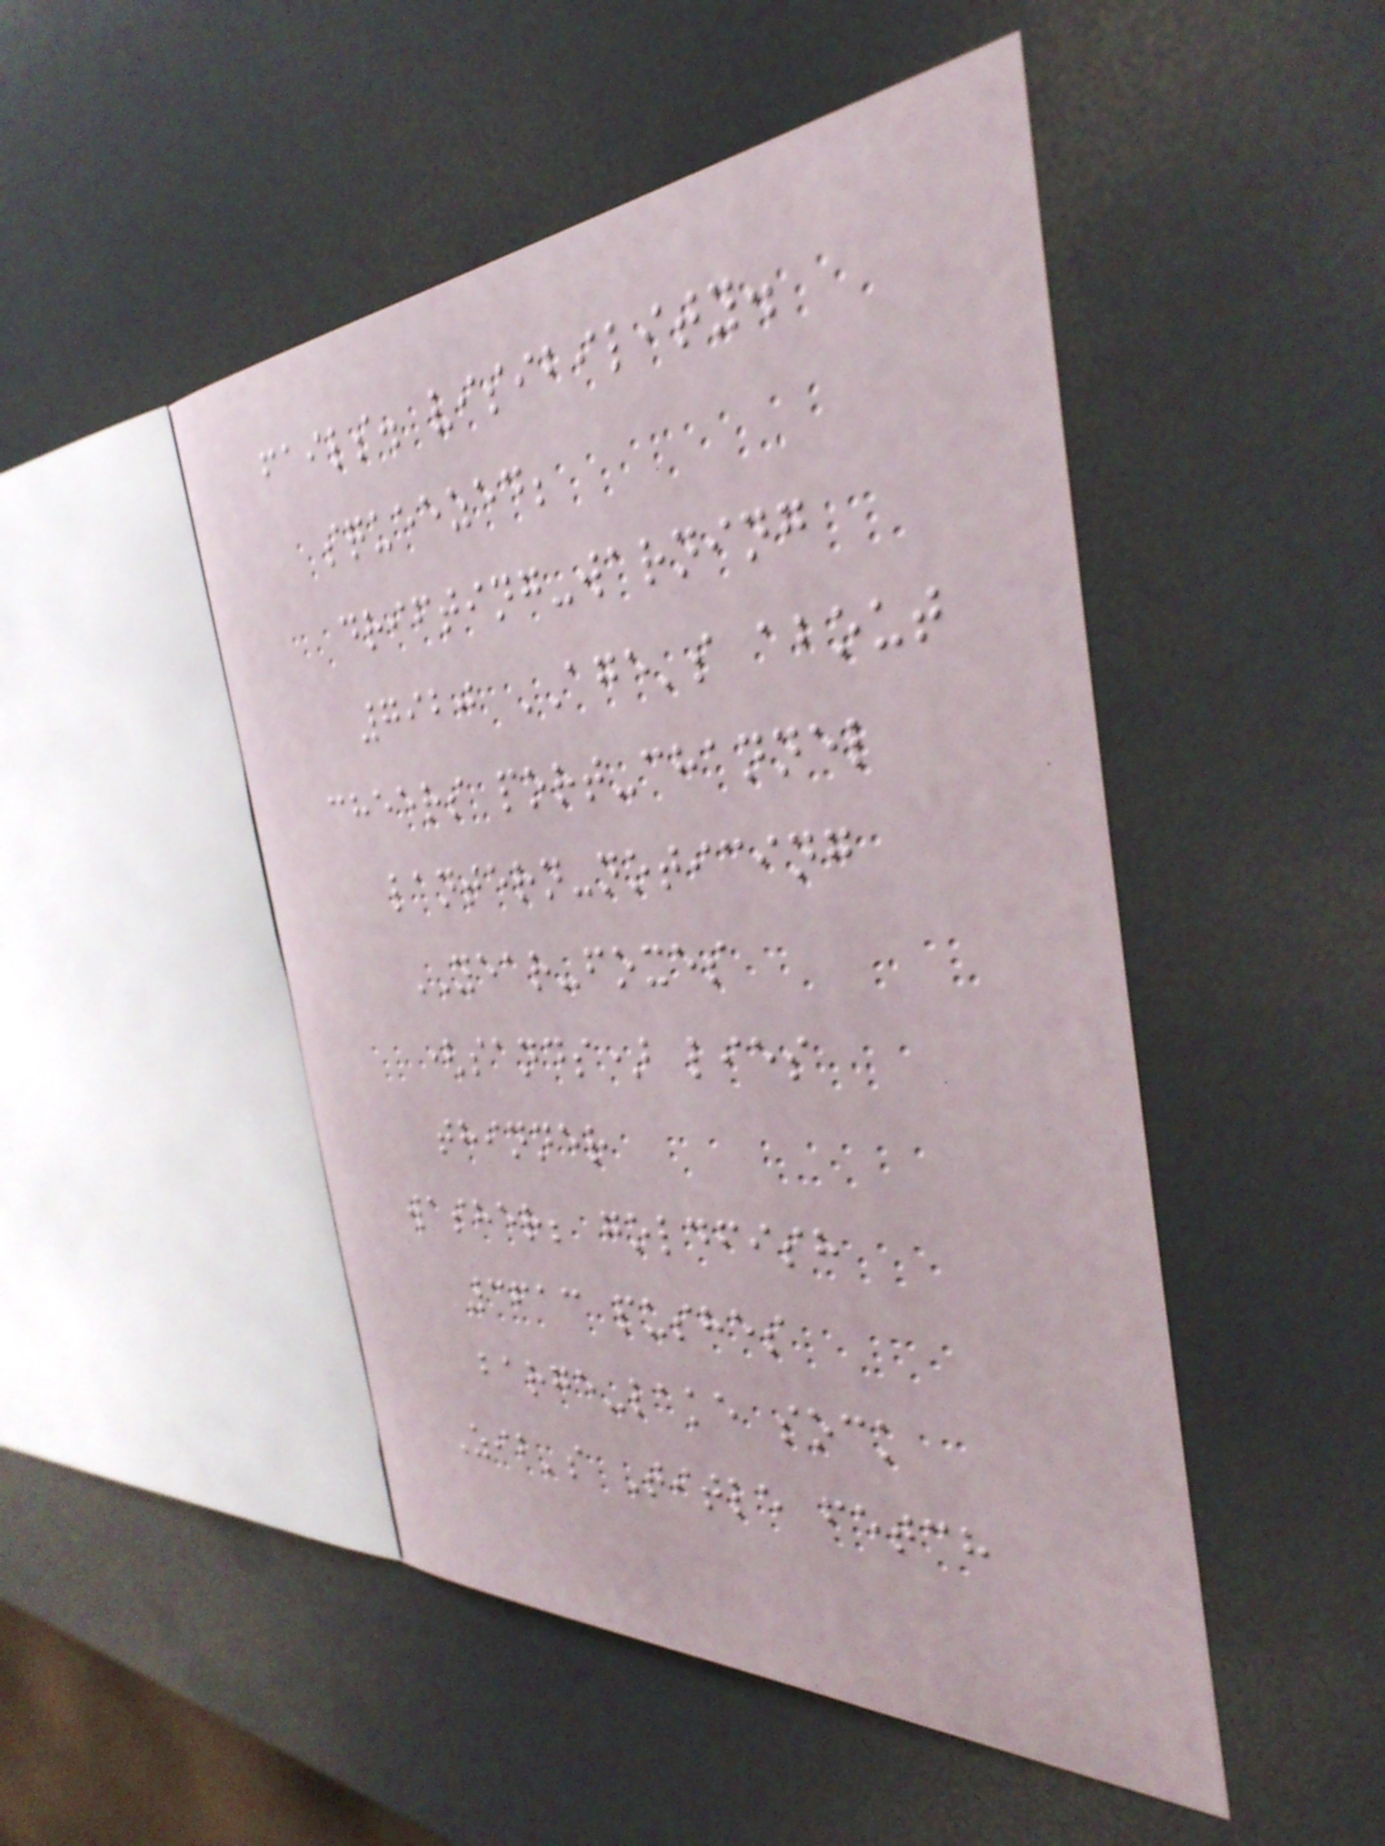fails. visibility.
squeezed;
drifting-warning
7920 AGE's about
cheers port-channel
lantern-noticing
YEAR-foxes
(sands) lies
thinner
washer; goldfish
3613 pushes
barge-lake sock
Zib's Title fetch
